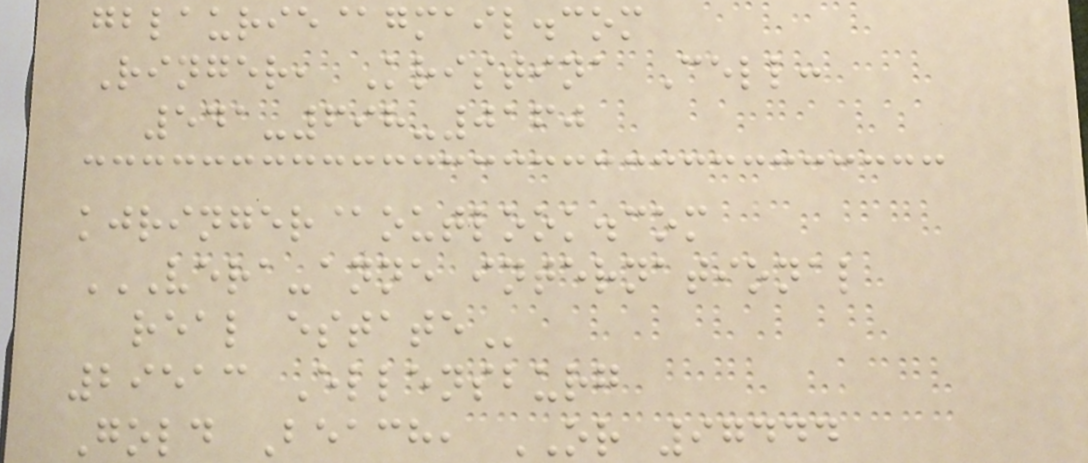gblaurie@gmail.com
Ringer, Kristina Cell:
541-698-0160
kjringer@outlook.com
VERA-ANNE INTERNATIONAL
REAL ESTATE
29513 Ellensburg
Gold Beach, OR 97444
